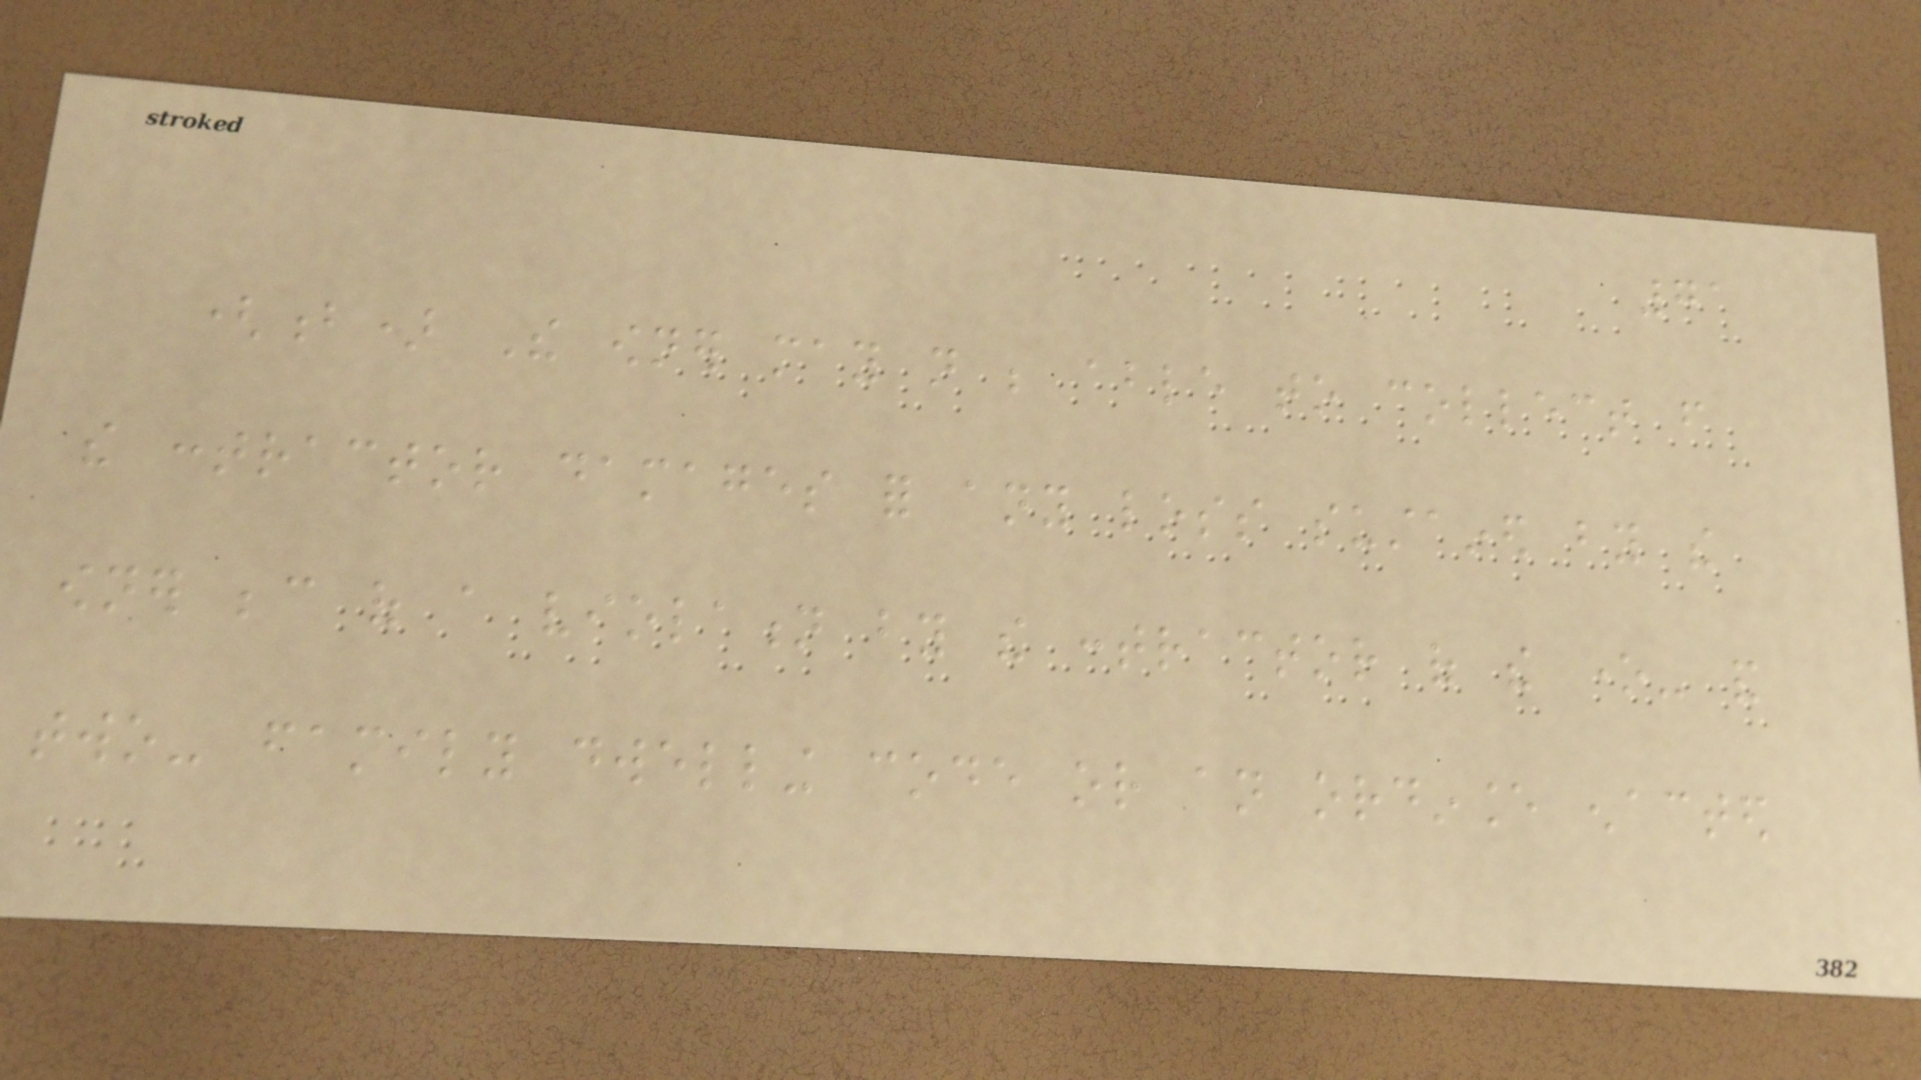71
(b) The owner may not be able to collect from
the contractor damages for any loss sustained by the
owner because of a violation by the contractor of the one- and
two- family dwelling code or an ordinance enacted
